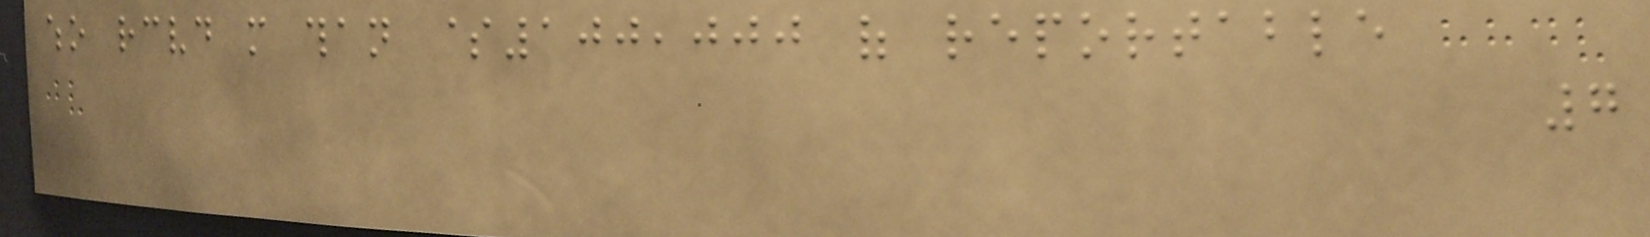who received more than $100,000 of reportable
7
